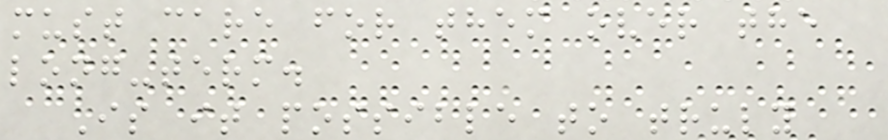must care for them over the
long-term.
Is it possible to truly
